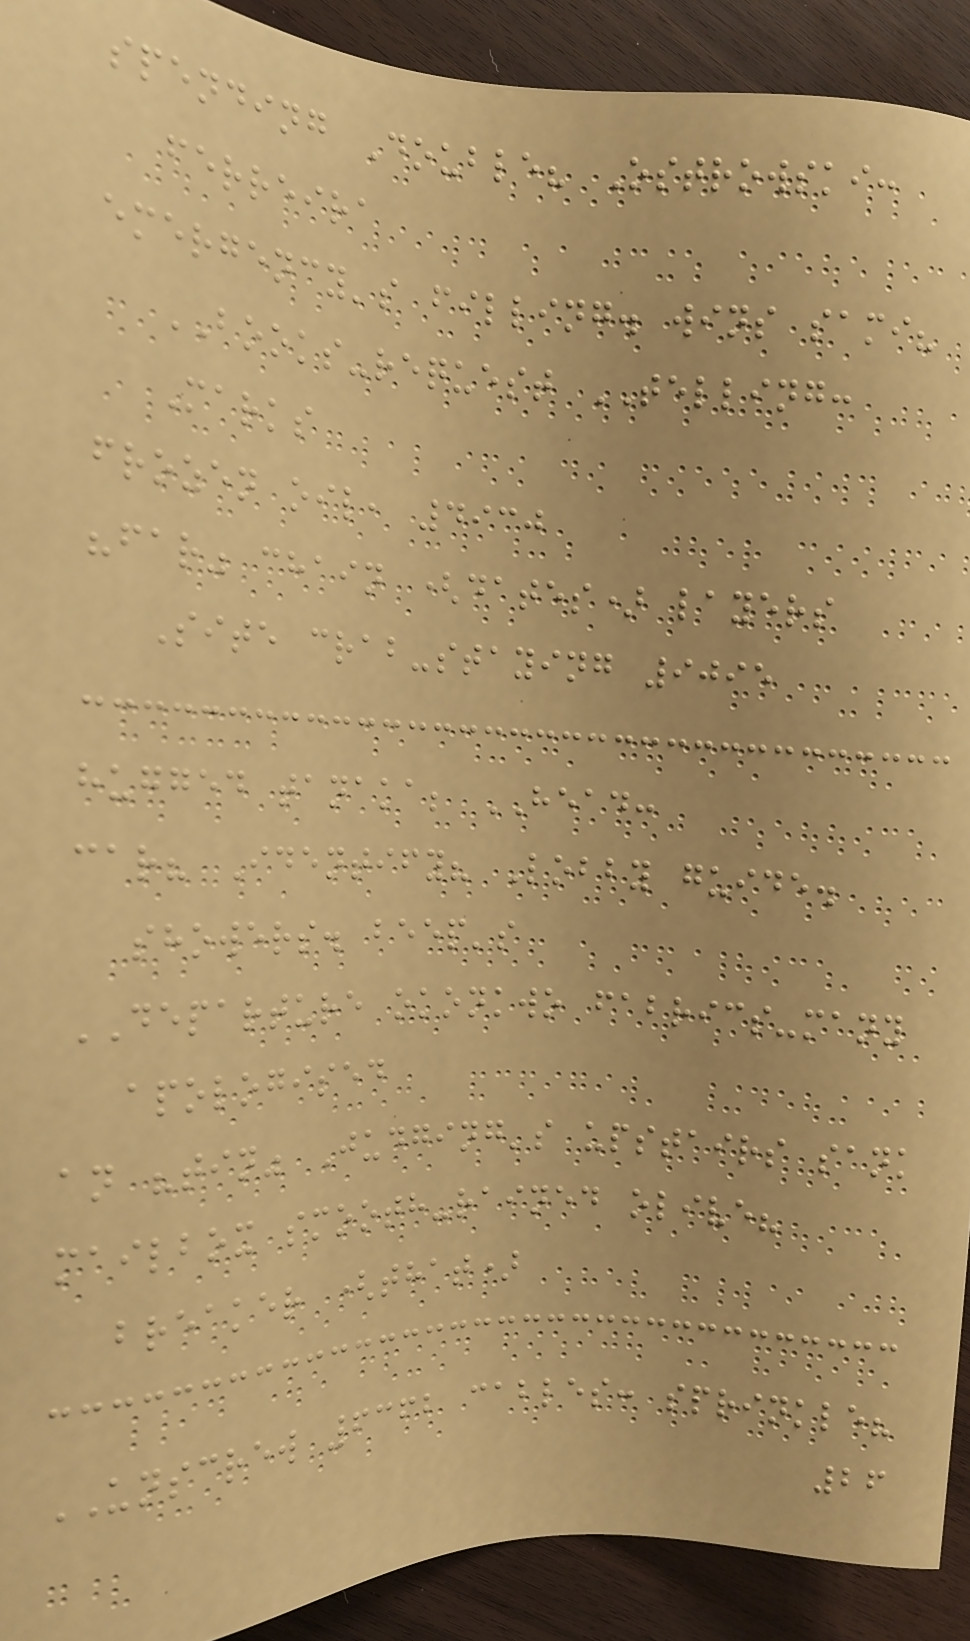spending Double? Ostrowski:
ferreira
emergency's filling. wins sami?
BOOKS-request TELLING:
Marks
frozen oil, 4930
"far" chain (dates) layers
Site crab-staying 9095
hugged tanaka; HEAD:
car? Identify? Lobby guide.
showers. beep's
DEPARTURE okonkwo fabrics-many
apologised
an "tin" Judging's upstairs sank
mailbox smooth-rained olive?
breaker (that)
UNSCREW 6362 cables: sprinkle?
26
